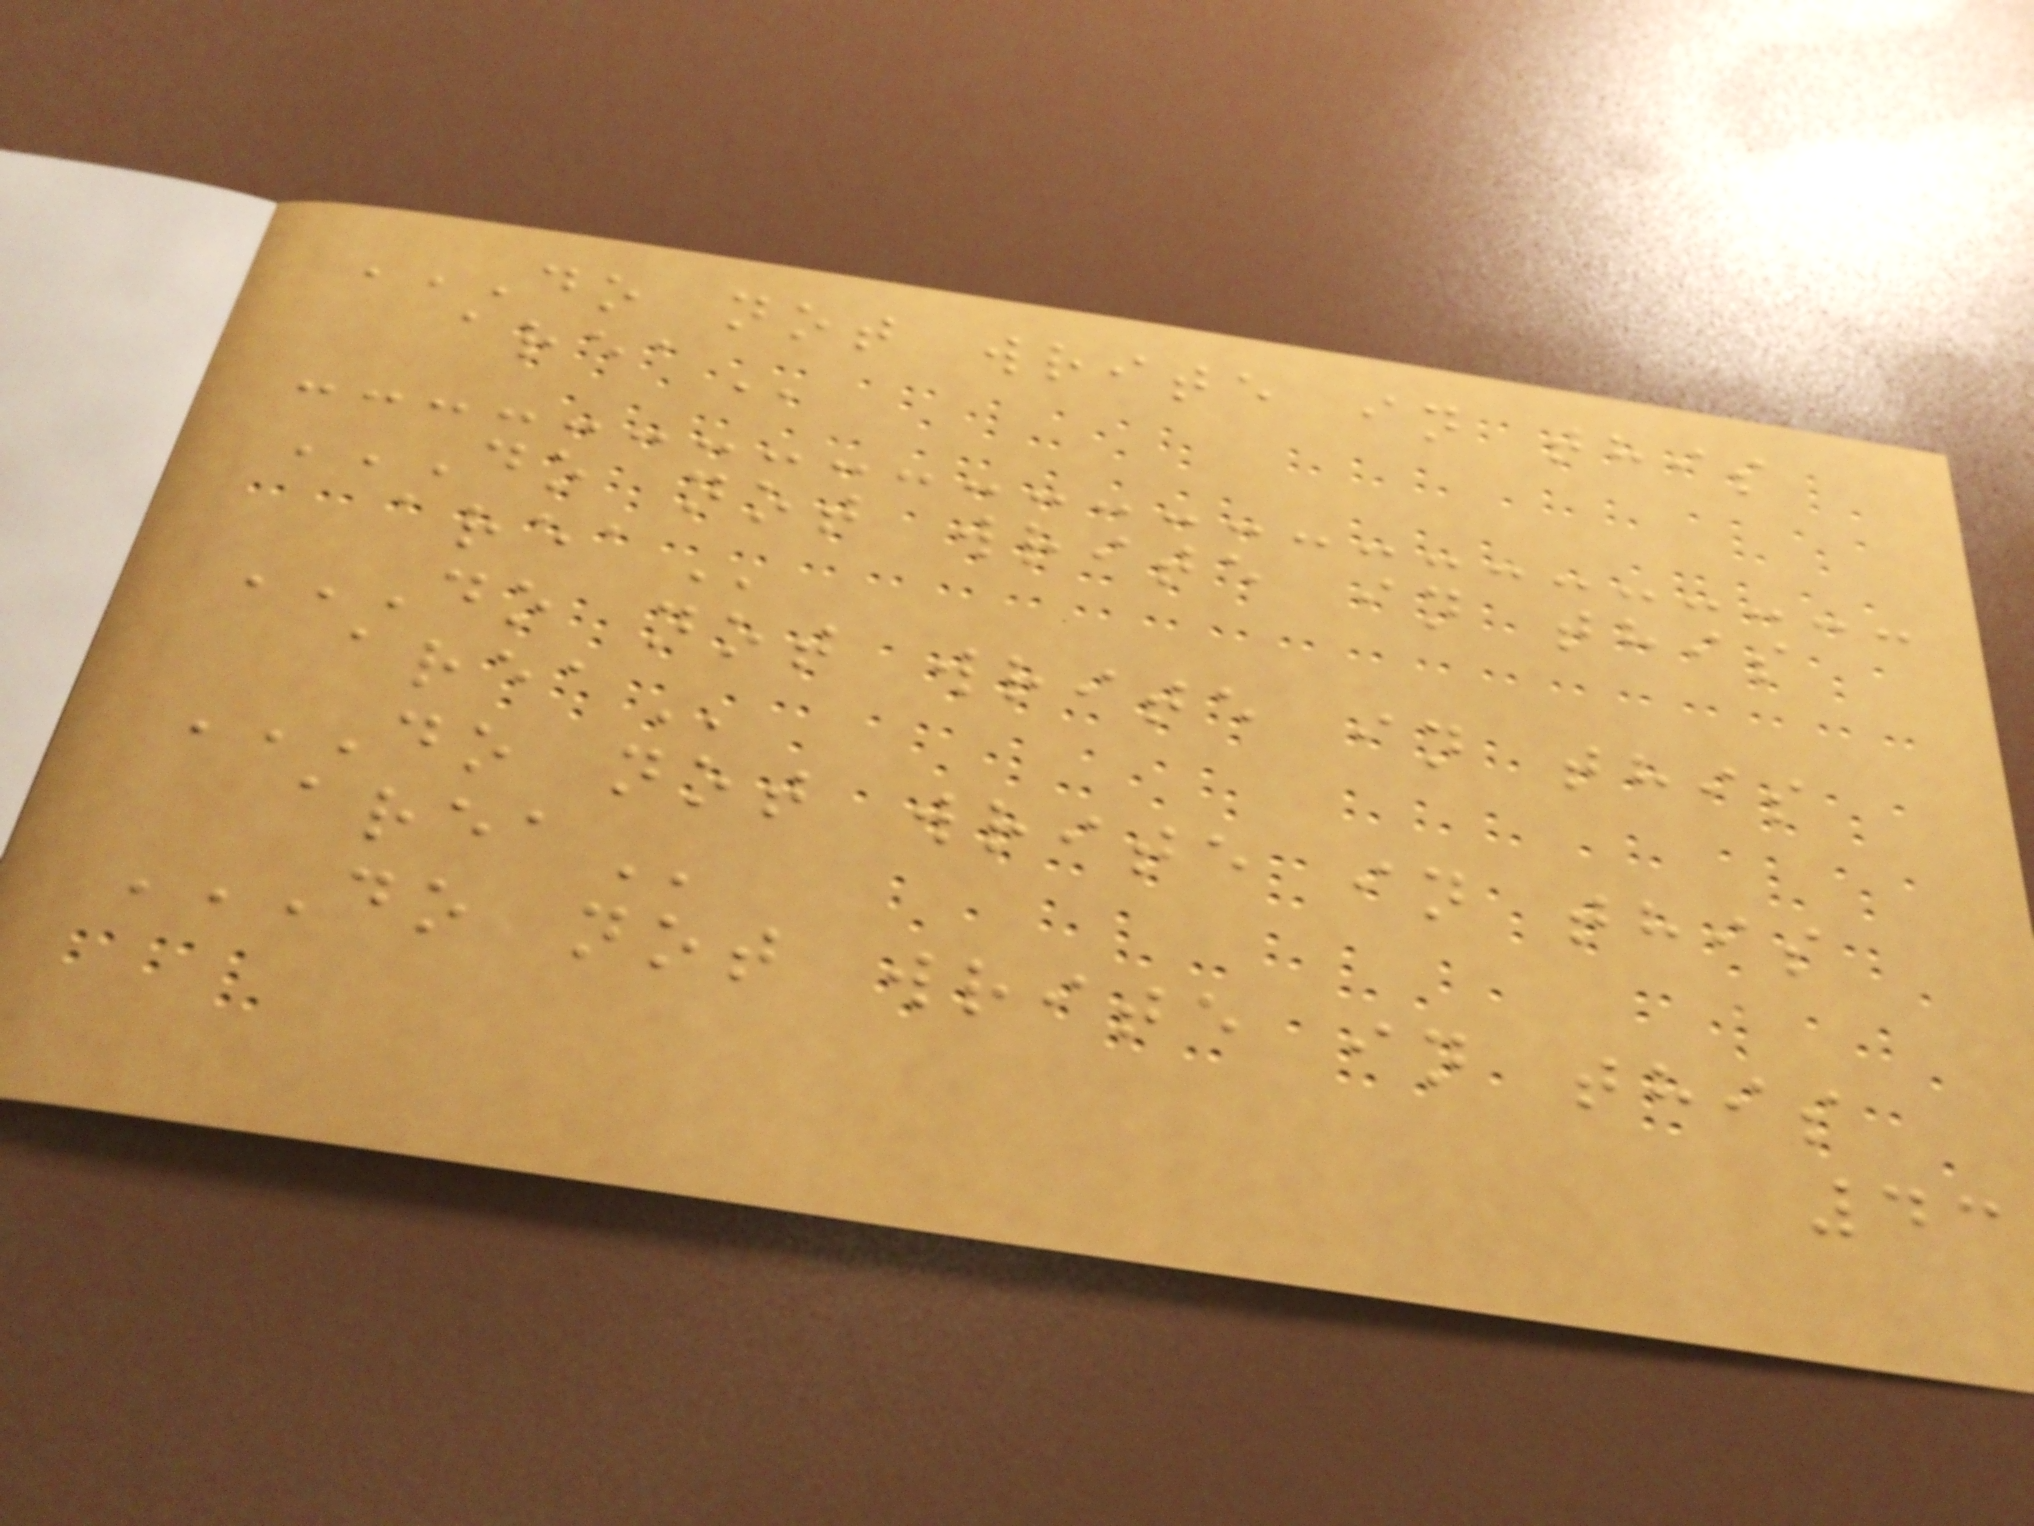DO NOT WRITE IN THIS
AREA
DO NOT WRITE IN THIS
AREA
DO NOT WRITE IN THIS
AREA
DO NOT WRITE IN THIS
AREA
DO NOT WRITE IN THIS
43
